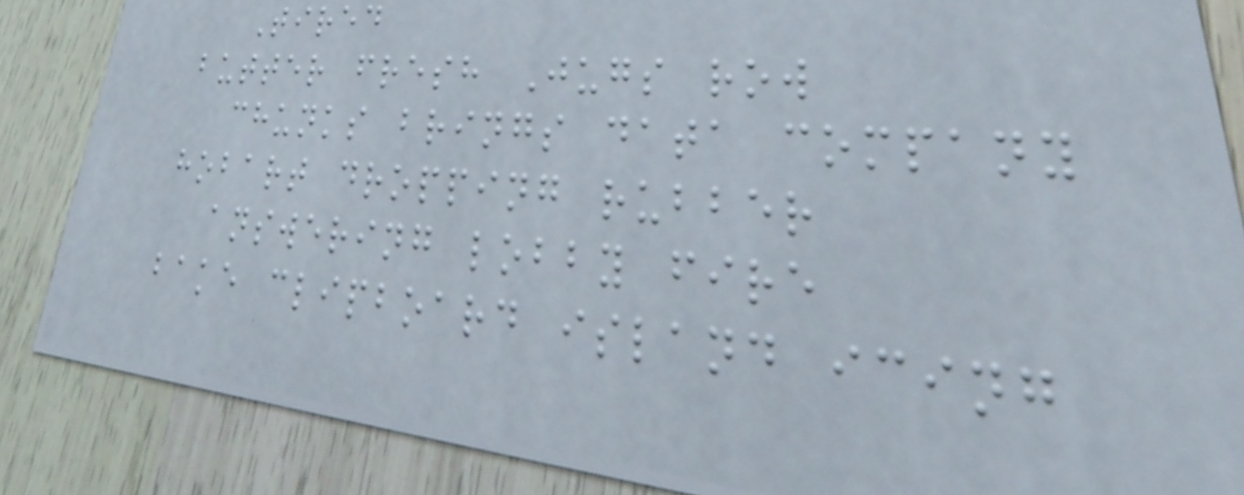Tired
butter fresh Jugs row
chunks brings data company
hobart dropping rubber
answering lobby fire
bake clipboard island icing
